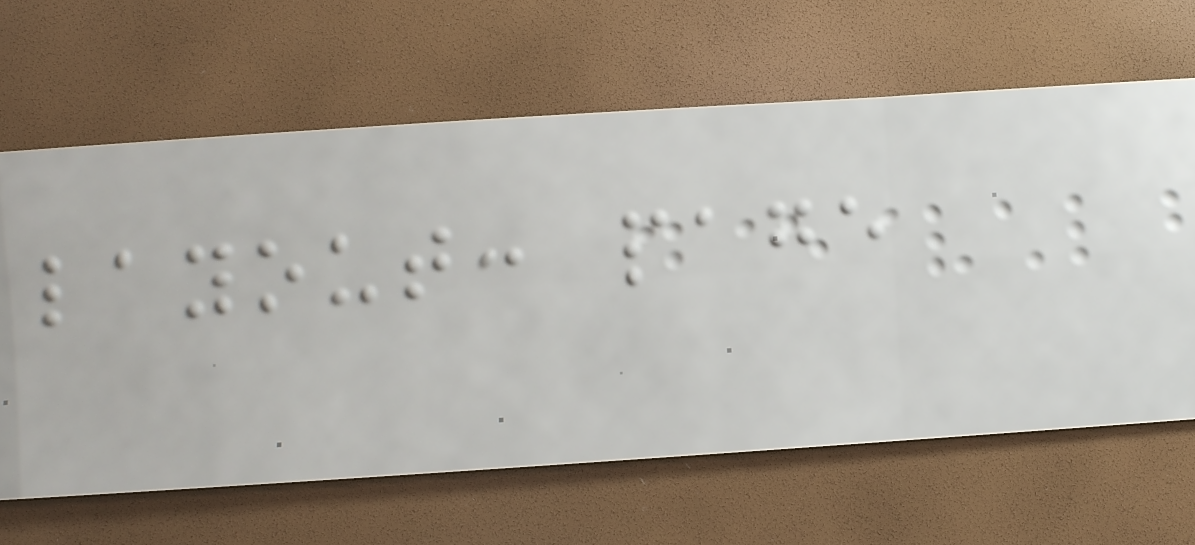layout: page
